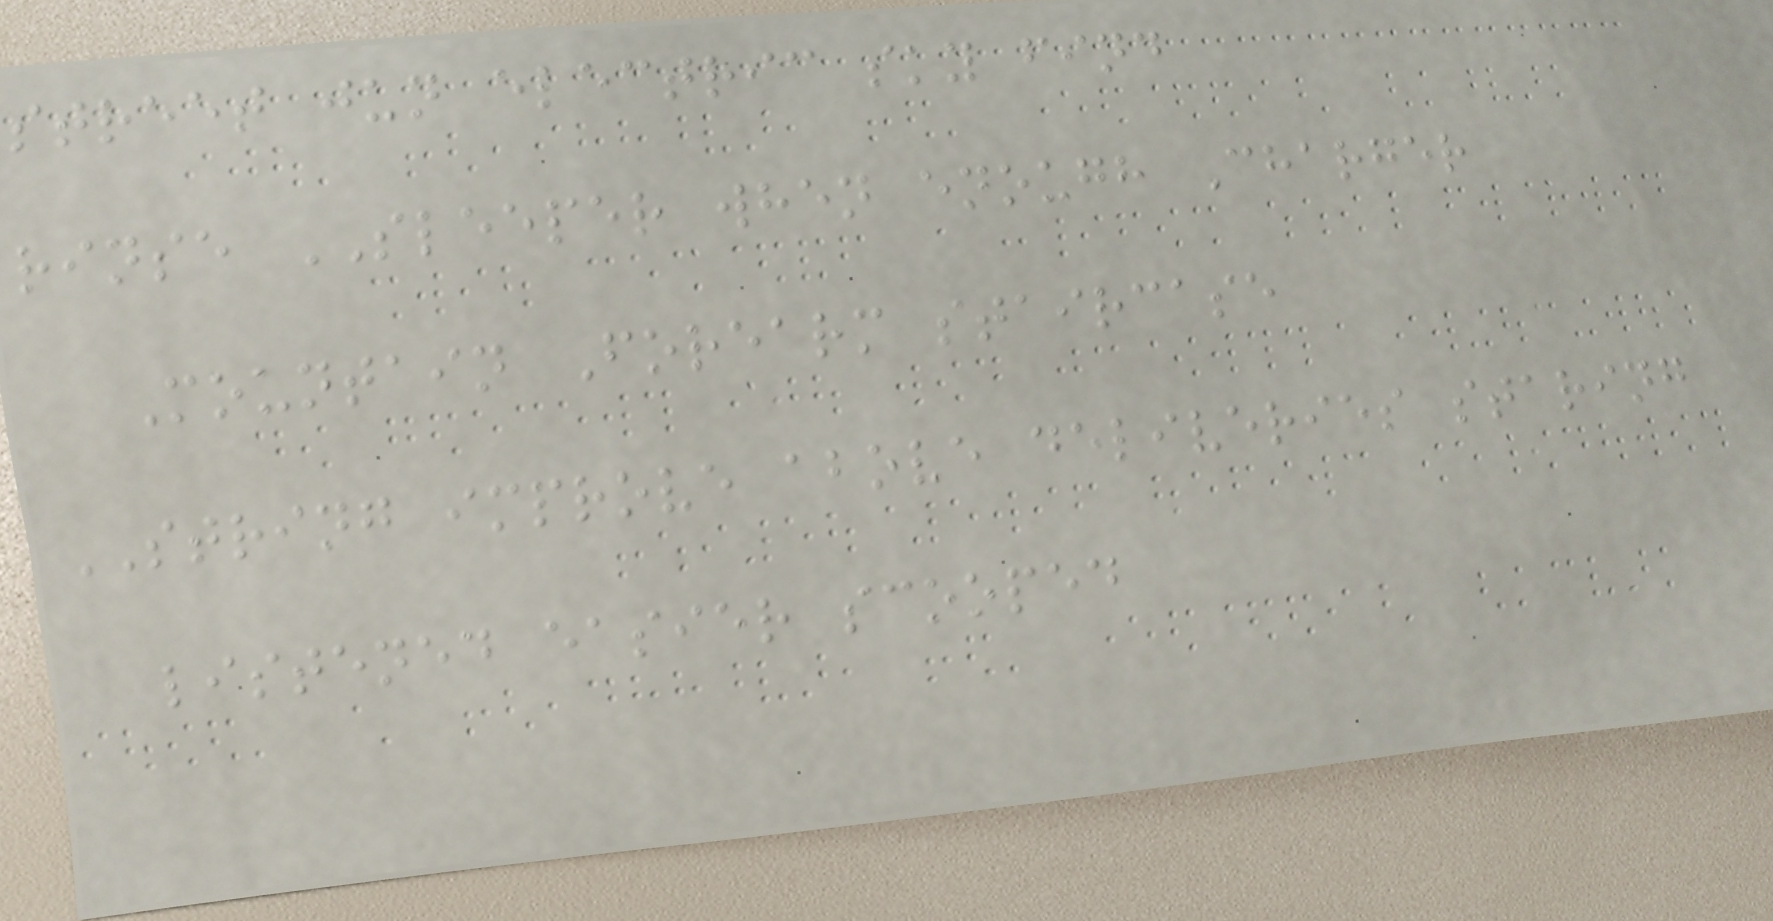street jun electric sky find
rinse SLEEPER when enough Charger
Mountain Forearm staircase
STRING improve above deliveries staring
listened easier scooped
